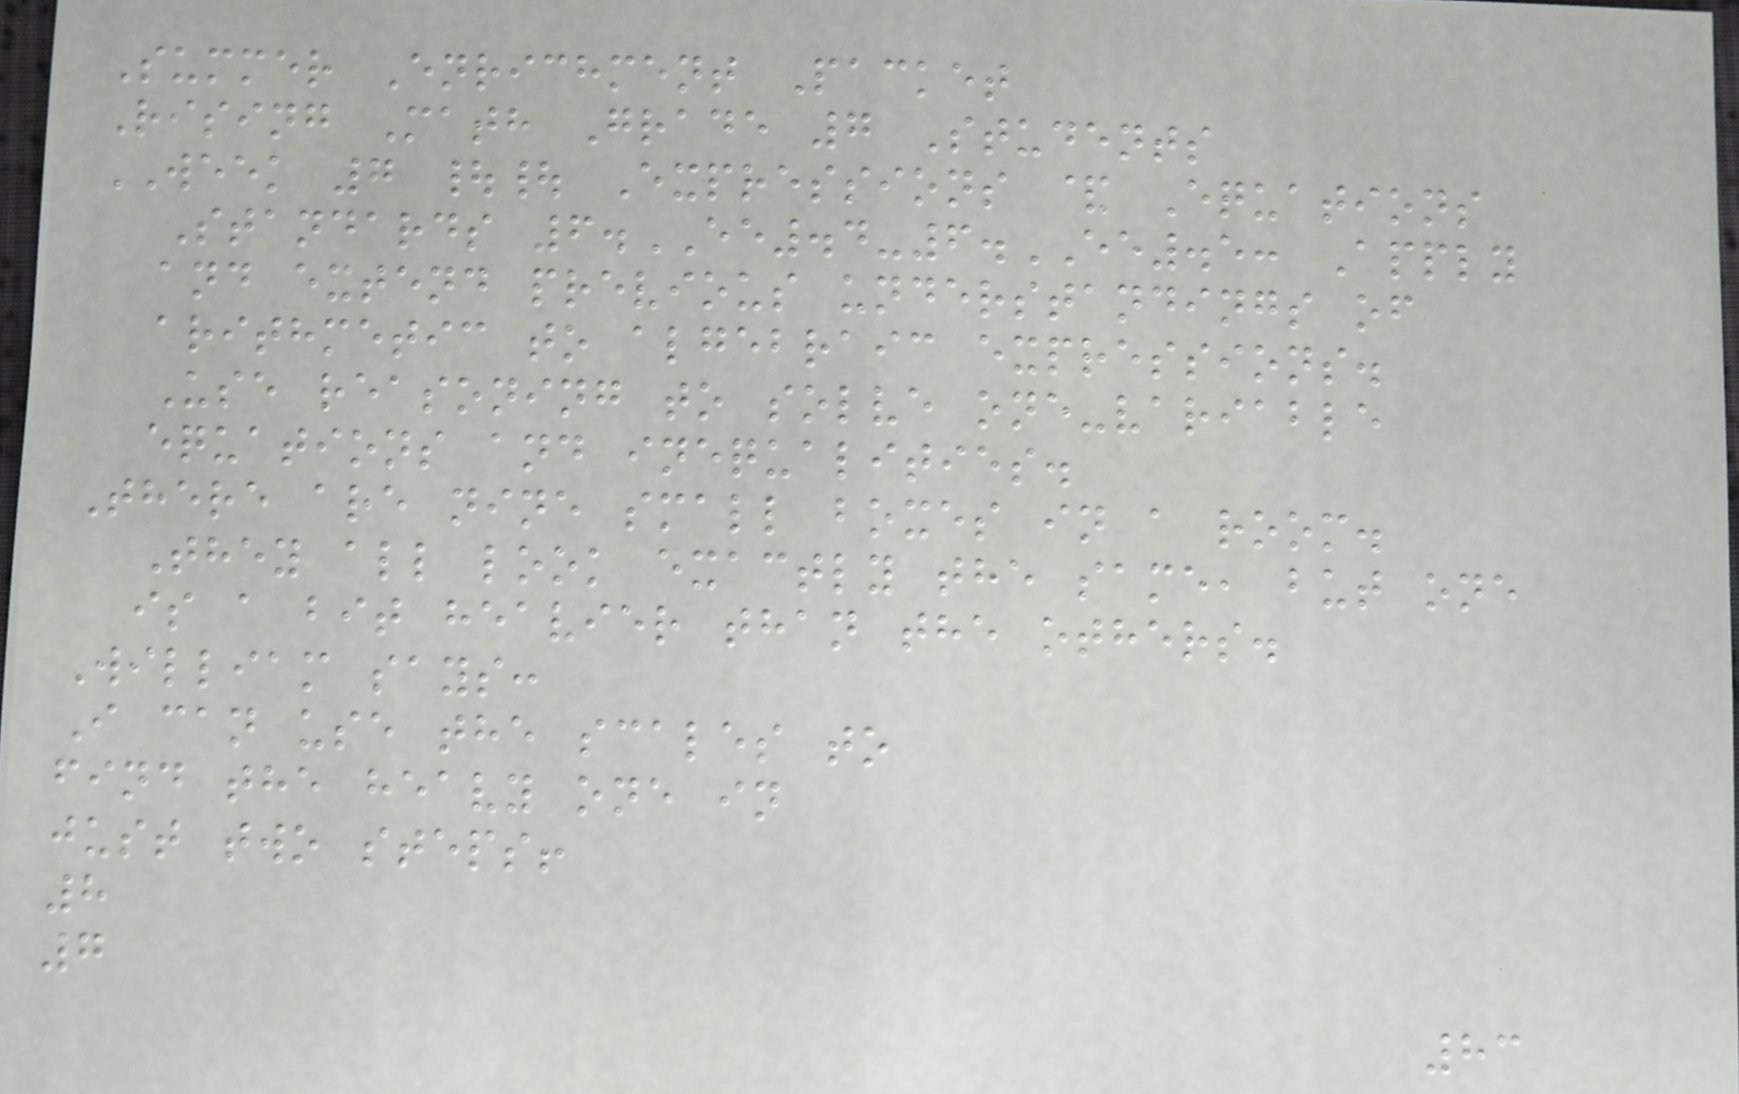Summer Enrichment Packet
Rising Math Grade 7 Students
WEEK 7 || Expressions & Equations
Standards 6.EE.4-6.EE.5: Apply
and extend previous understandings of
arithmetic to algebraic expressions.
Use reasoning to solve one-variable
equations and inequalities.
There are nine small boxes in a room.
They all look exactly the same, but one
is a bit heavier than the others.
William says:
I can use the scales to
find the heavy one in
just two steps!
8
7
83
